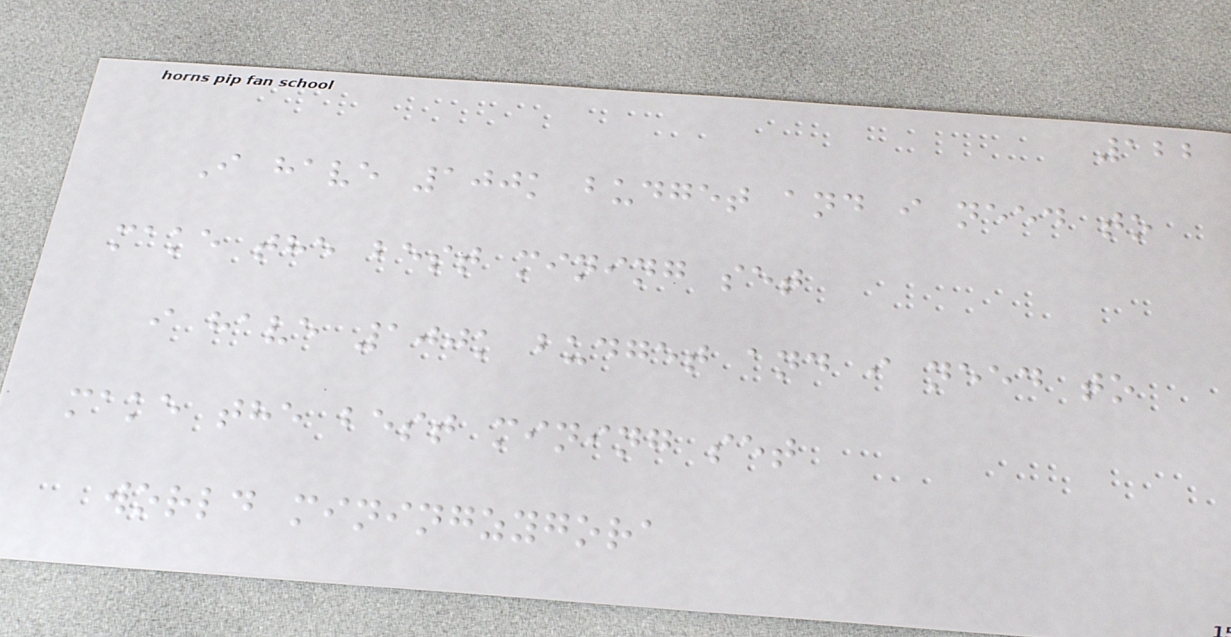122
I have 100k budget and i need to
make the best mining set
i have 100k budget and i need to
make the best mining set
world miningzygora
